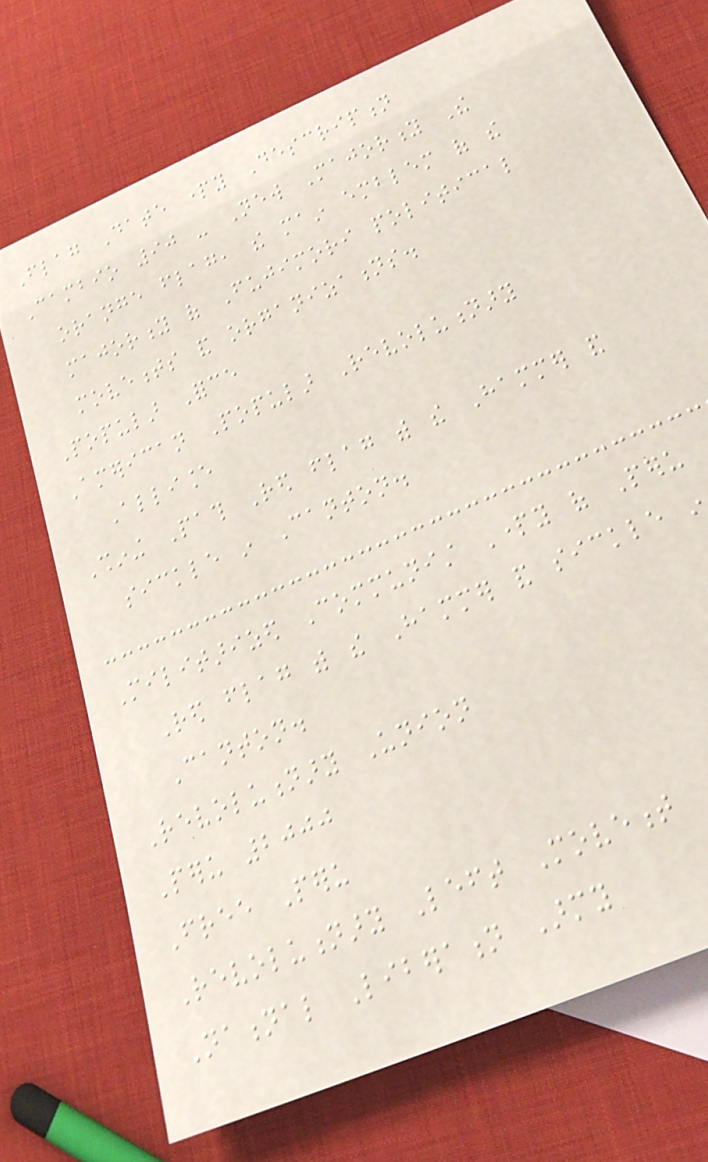Flag Date party Description
Cambio 90 - New Majority The
orange flag, the main emblem of the
majority of Fujimori political
movements and organizations.
Popular Force
American Popular Revolutionary
Alliance
Shining Path Red flag with the Hammer and
sickle in Canton.
Militarized Communist Party of Peru
Red flag with the Hammer and sickle in
Canton.
Revolutionary Union
Peru 2000
Free Peru
Revolutionary Left Movement
National Liberation Army
